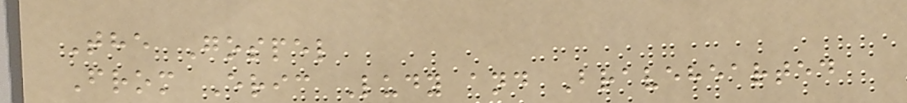The Gospel
From Eric Ludy and Bravehearted
